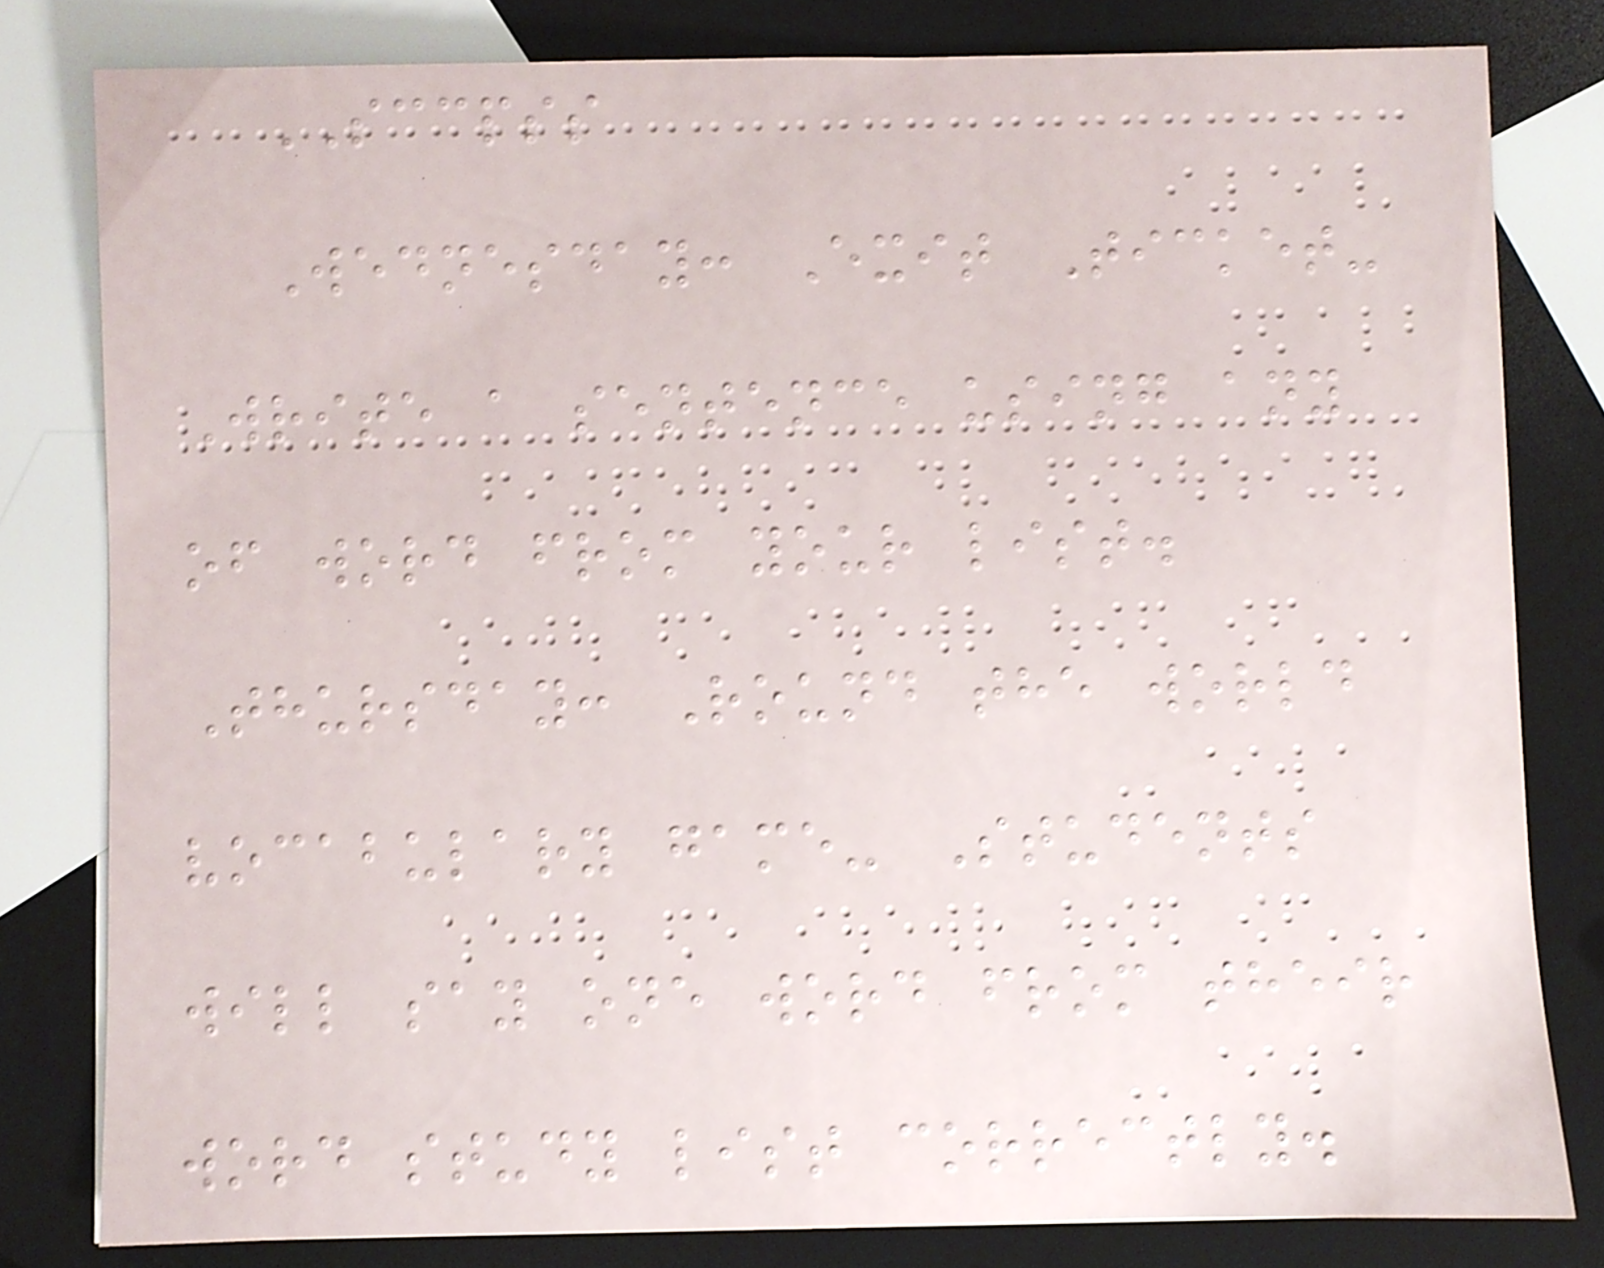SCCPSS
Wednesday: Exit Ticket-
Write a sentence using any
of word from your list.
Thursday: Round the world
vocabulary game- Students
will say one word from their
word study list correctly.
